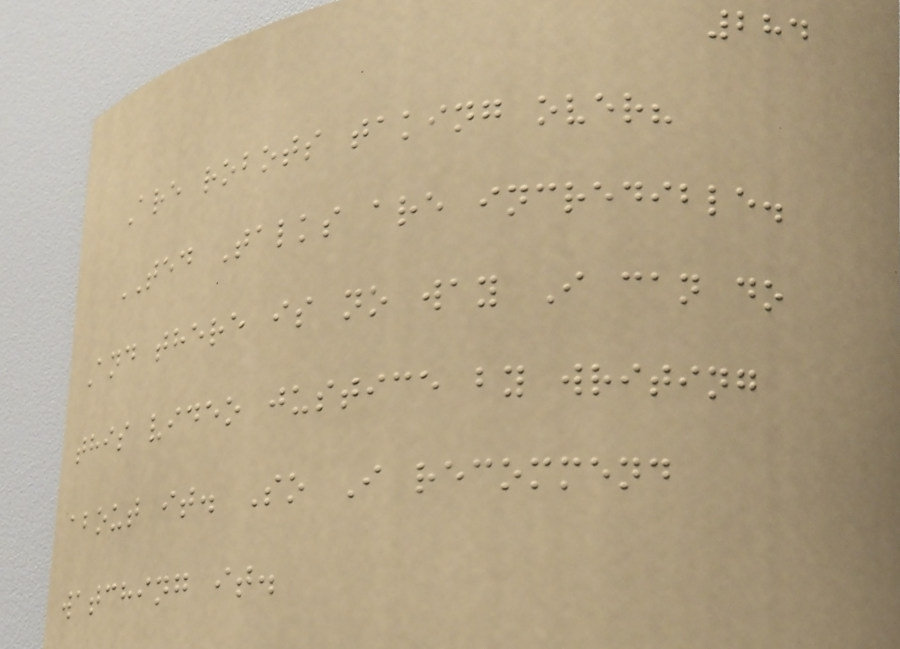284
Are robots taking over?
TED Talks are incredible.
And there is no way I can do
this video justice by writing
about it. So I recommend
watching it.
